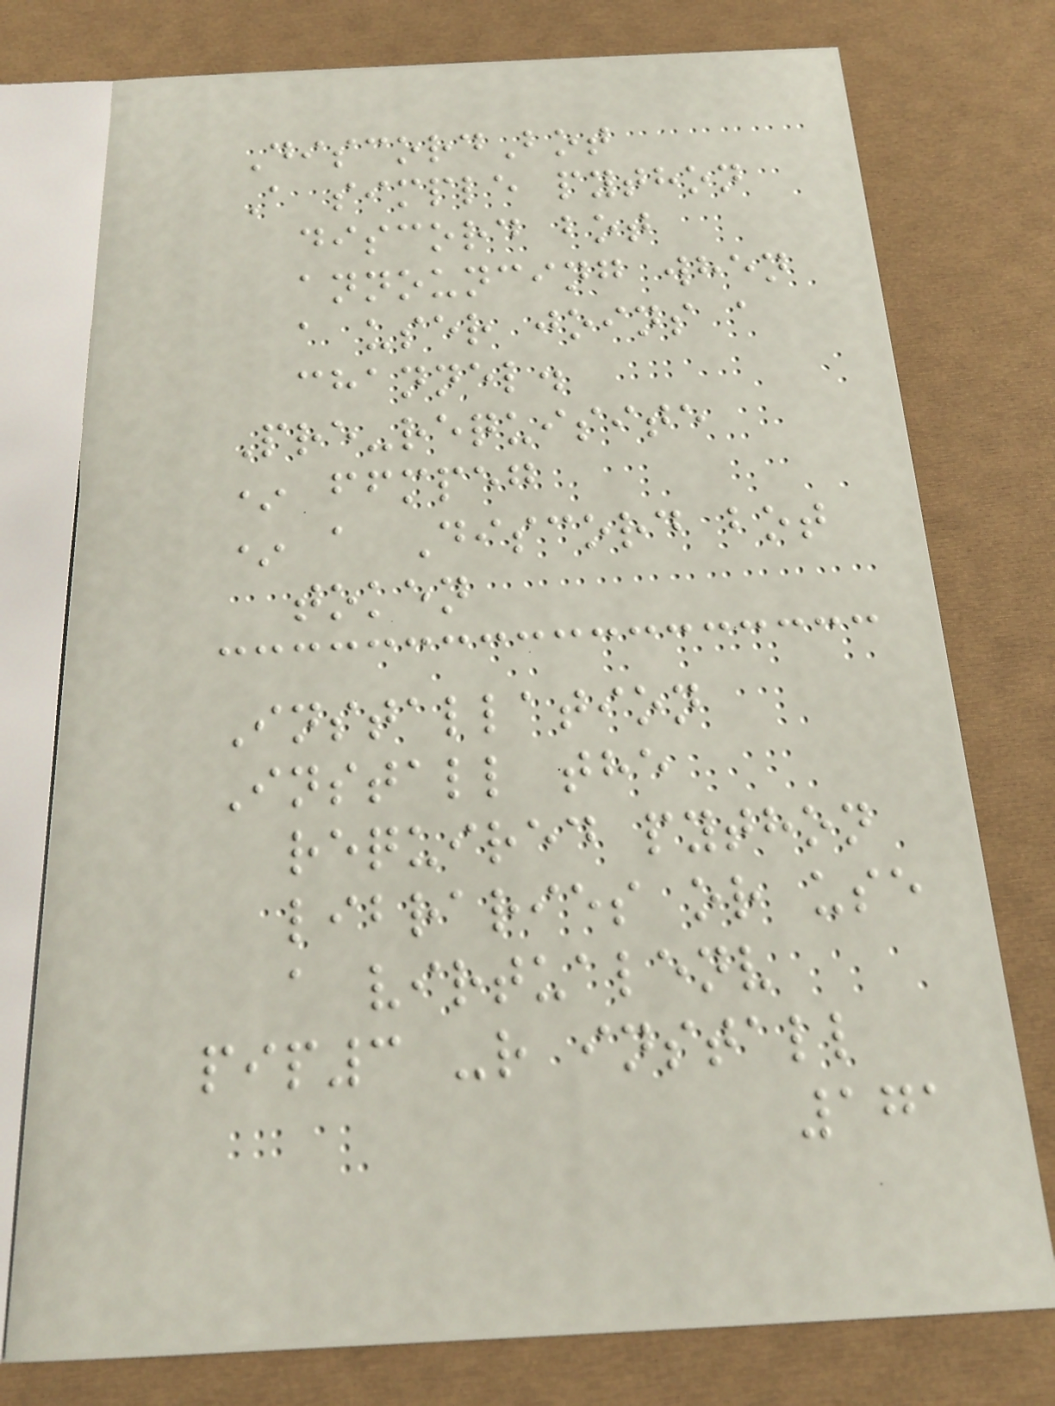DiscordBot
A simple python
discord bot
announcing when
a user joins a
channel.
Pre-requisite
* ffmpeg
* a Discord bot
token
Installation
Install the
required python
libraries or use
a virtualenv
pip3 -r install
171
